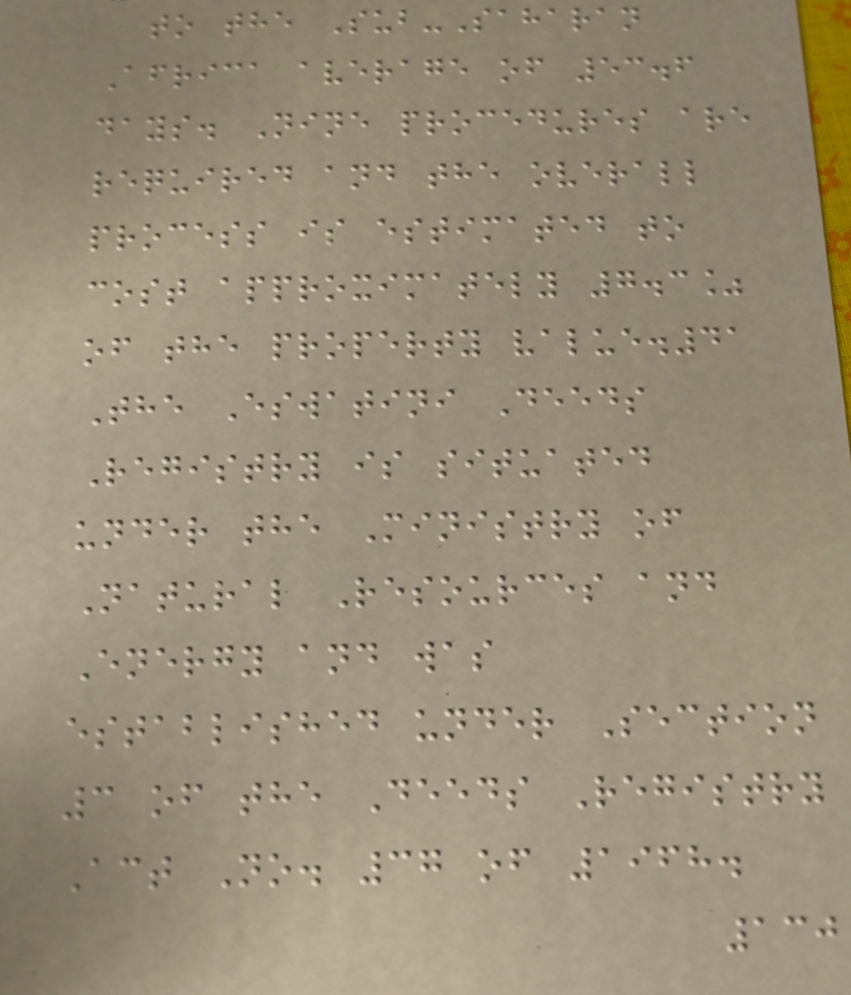to the Sub-Saharan
Africa average of 53.6
days. Nine procedures are
required and the overall
process is estimated to
cost approximately 7.3%
of the property value.41
The Eswatini Deeds
Registry is situated
under the Ministry of
Natural Resources and
Energy and was
established under Section
3 of the Deeds Registry
Act No. 37 of 1968.
130
